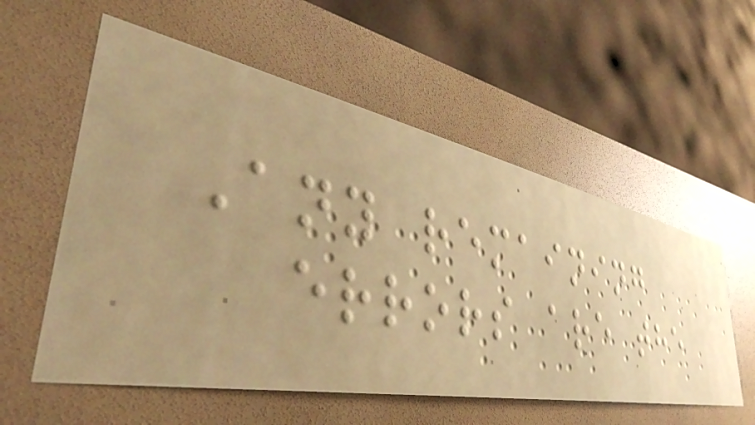Any remaining
errors are the
